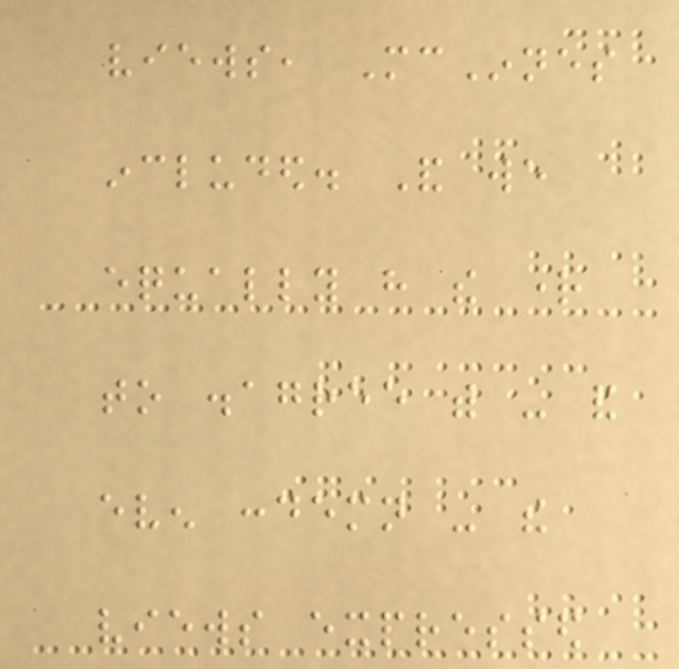views, McInnes
included. And we
equally have the right
to disagree with - and
even condemn - the
views expressed
